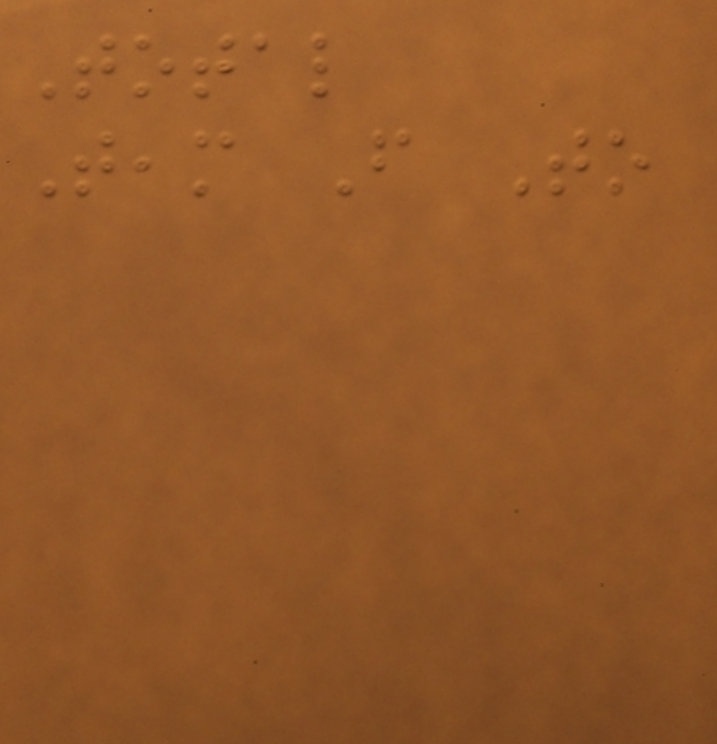Total
Team From To
